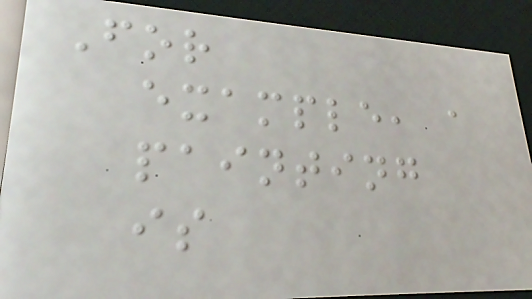For
example, a
painting
is
